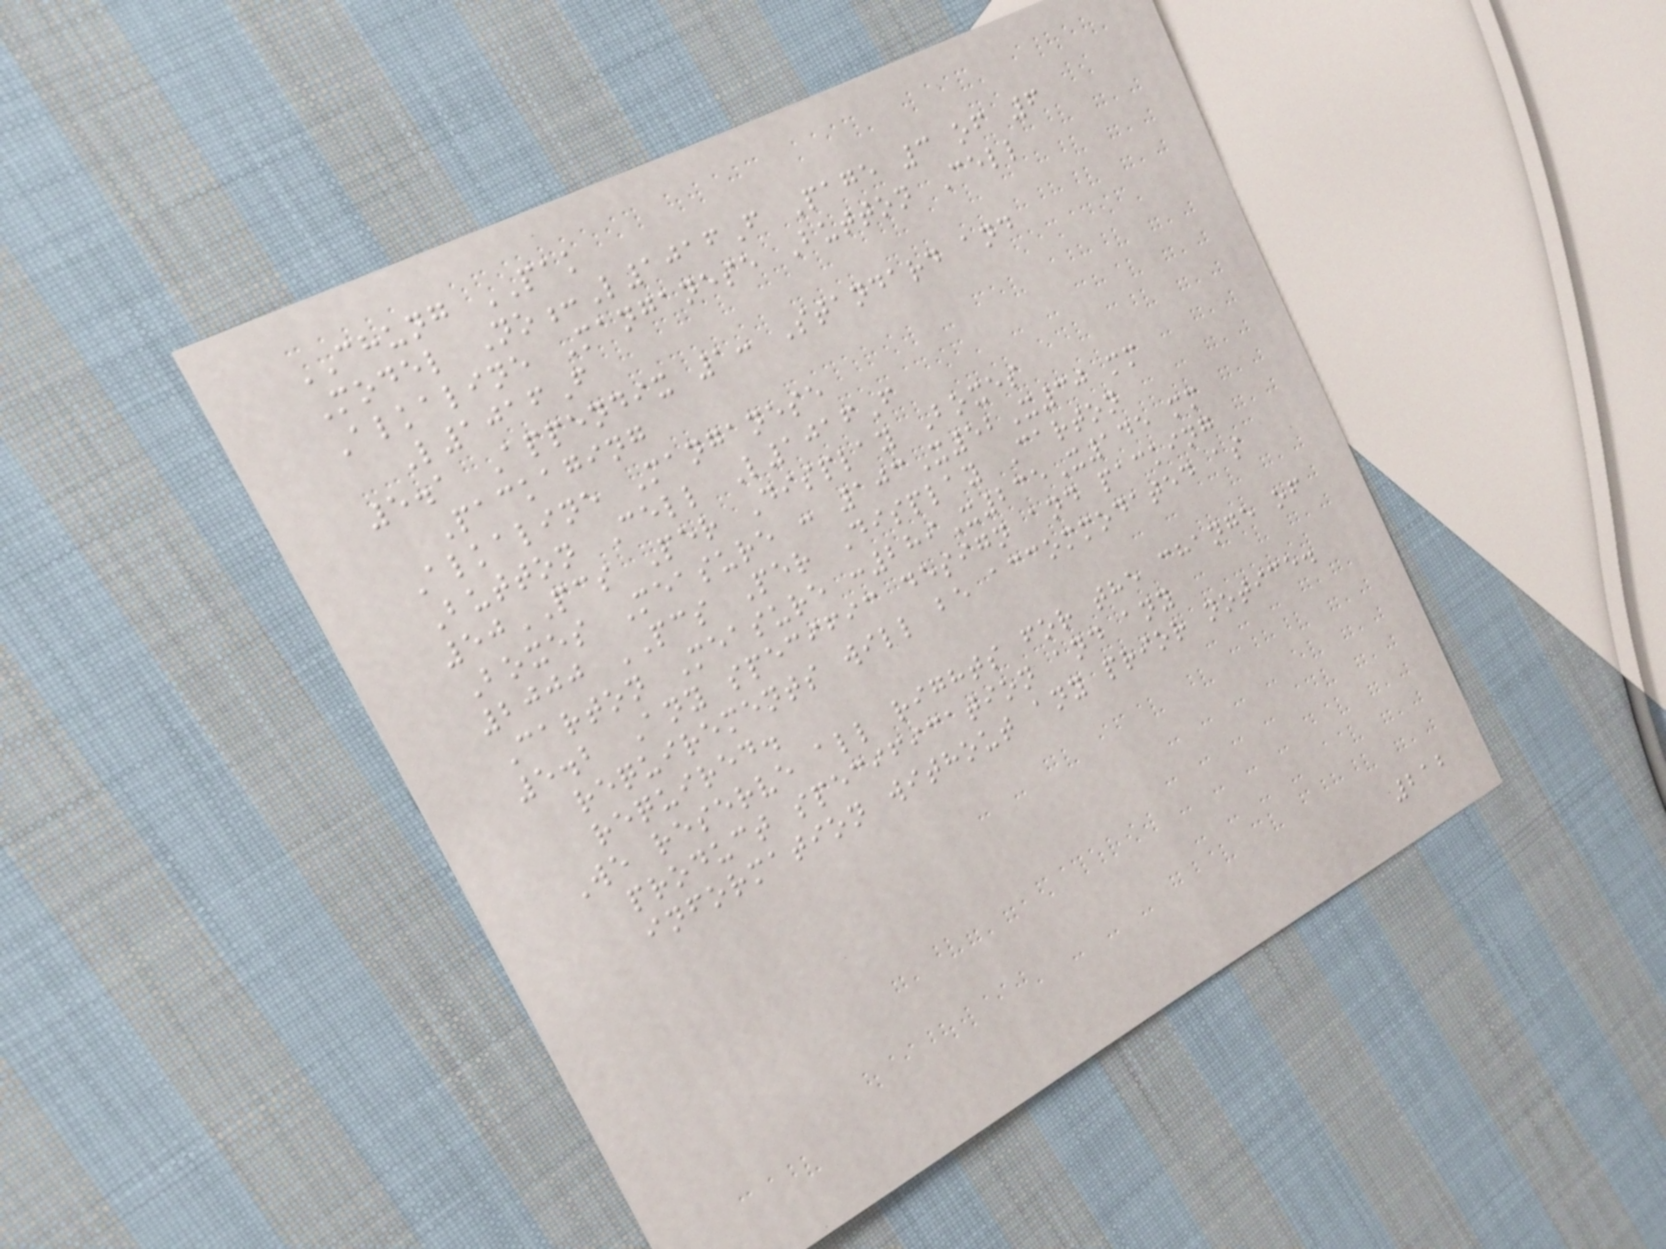CHUNG PAK
Model No:L1016F Page 3 of 6
Alkaline Manganese Button Cell
L1016F
5.1 Appendix 1: Standard and
Packaging
Alkaline Manganese
Button Cell L1016F
50PCS Per Display Boxes
Boxes Measure : 103X52X30 mm
2000 PCS Per Display Carton
Carton Measure :289X235X145 mm
5.2 Any specific design and packing
requirements will be accommodated as
required.
We reserve all rights for the change of
product specification and any
information without any prior notice.
212
